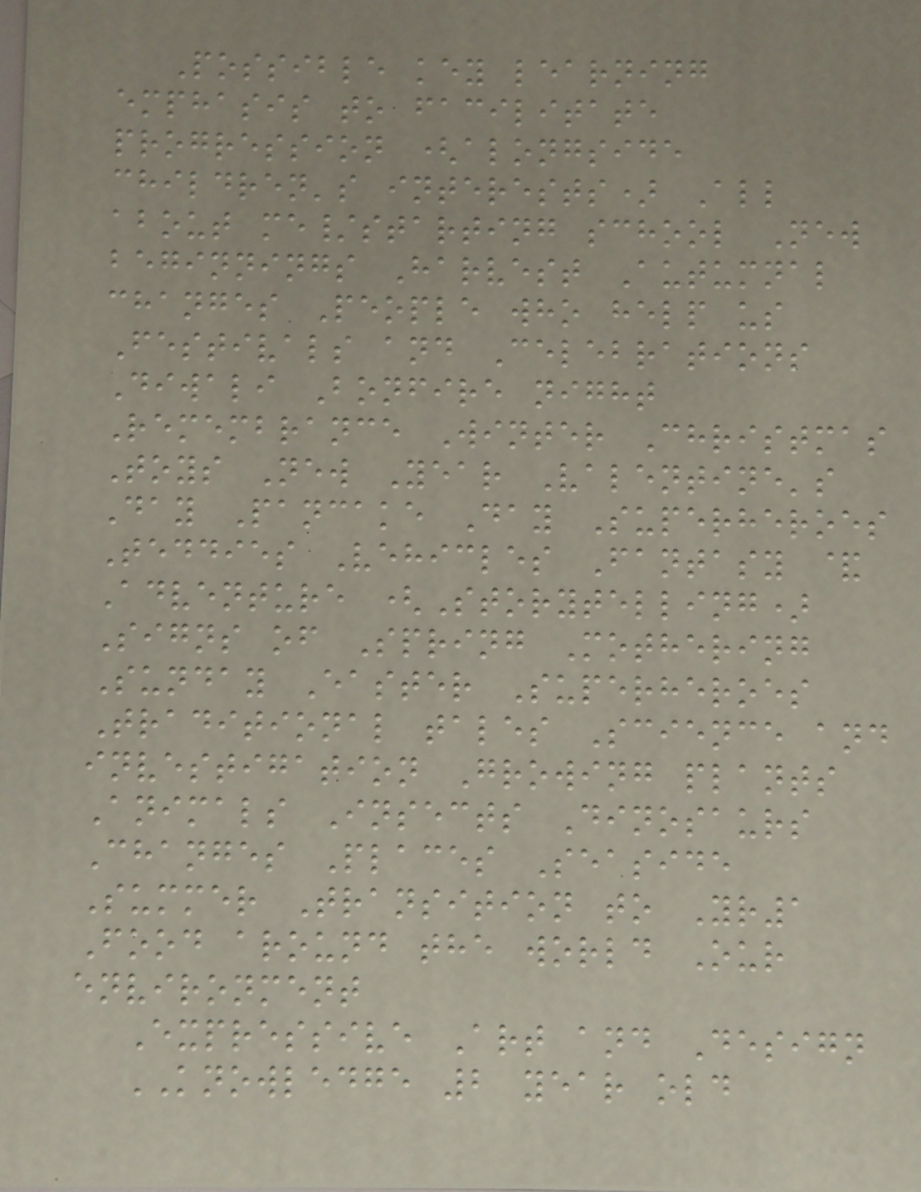Possible key learning
emphasis to facilitate
progression (alongside
children's interests) All
about me/starting school New
beginnings Harvest Autumnal
changes People who help us
Festivals and Celebrations
Diwali Bonfire night
Remembrance Winter Christmas
Toys New Year Valentine's
Day Pancake Day Superheroes
Teddies Vehicles Fantasy &
Adventure (Storytelling)
Signs of Spring Mothering
Sunday Easter Superheroes
Traditional tales Science and
investigation Growing plants
Animals Insects Dinosaurs
Changes Places Seaside
Summer Transition to Yr1
Food around the world Our
environment
Expressive Art and Design
KNOWLEDGE 2 year old
